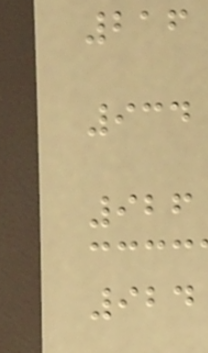216
934
926
924
